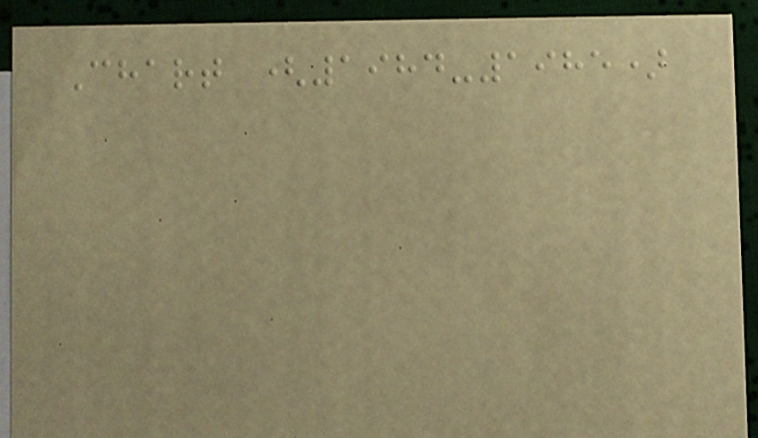Chart (1984-1985)
